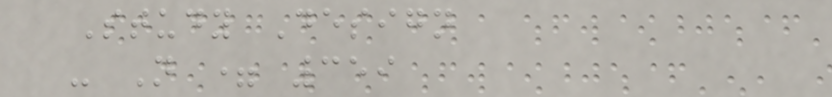Study Design
- N = 359
